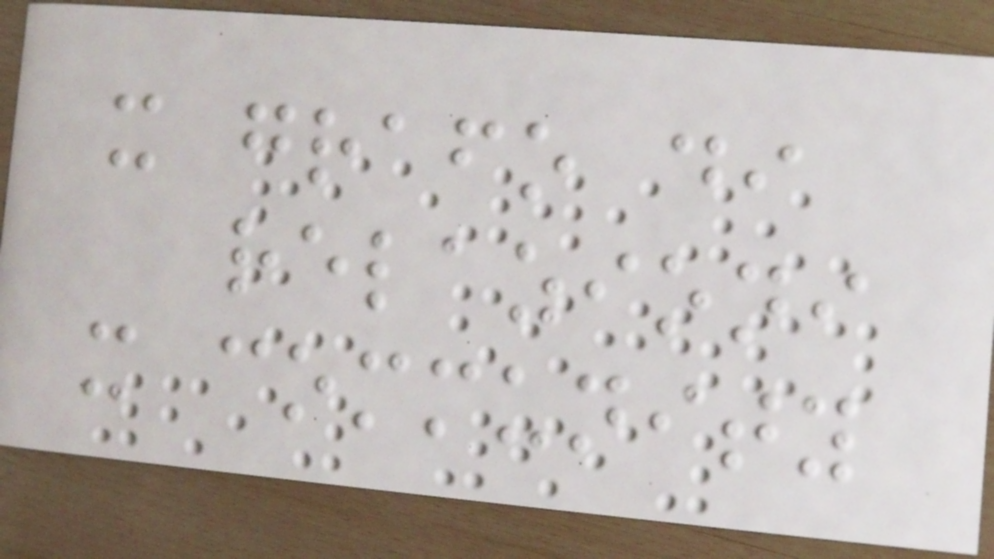x grafo di
relazioni
x community
